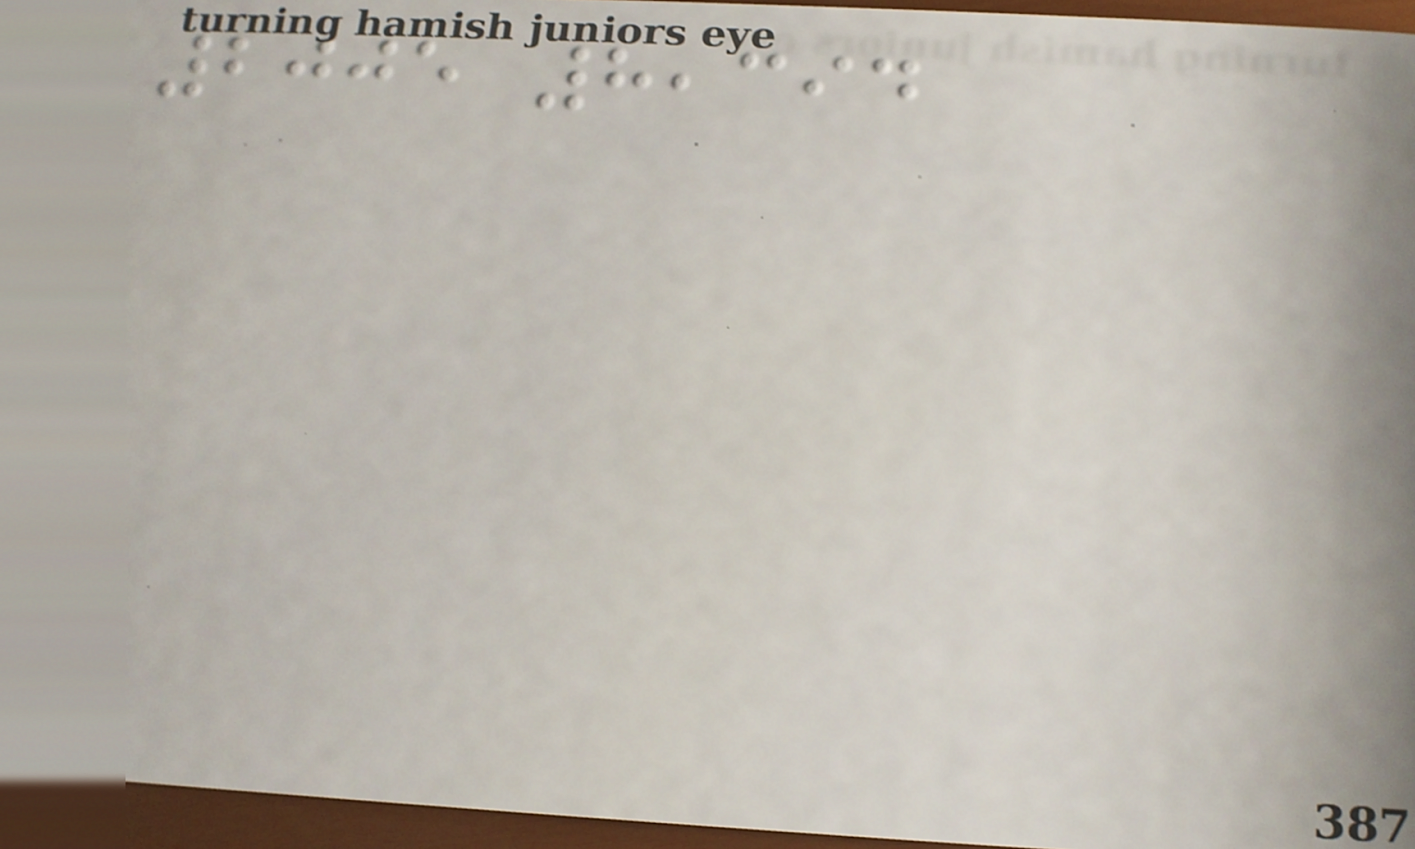2005 8,394
